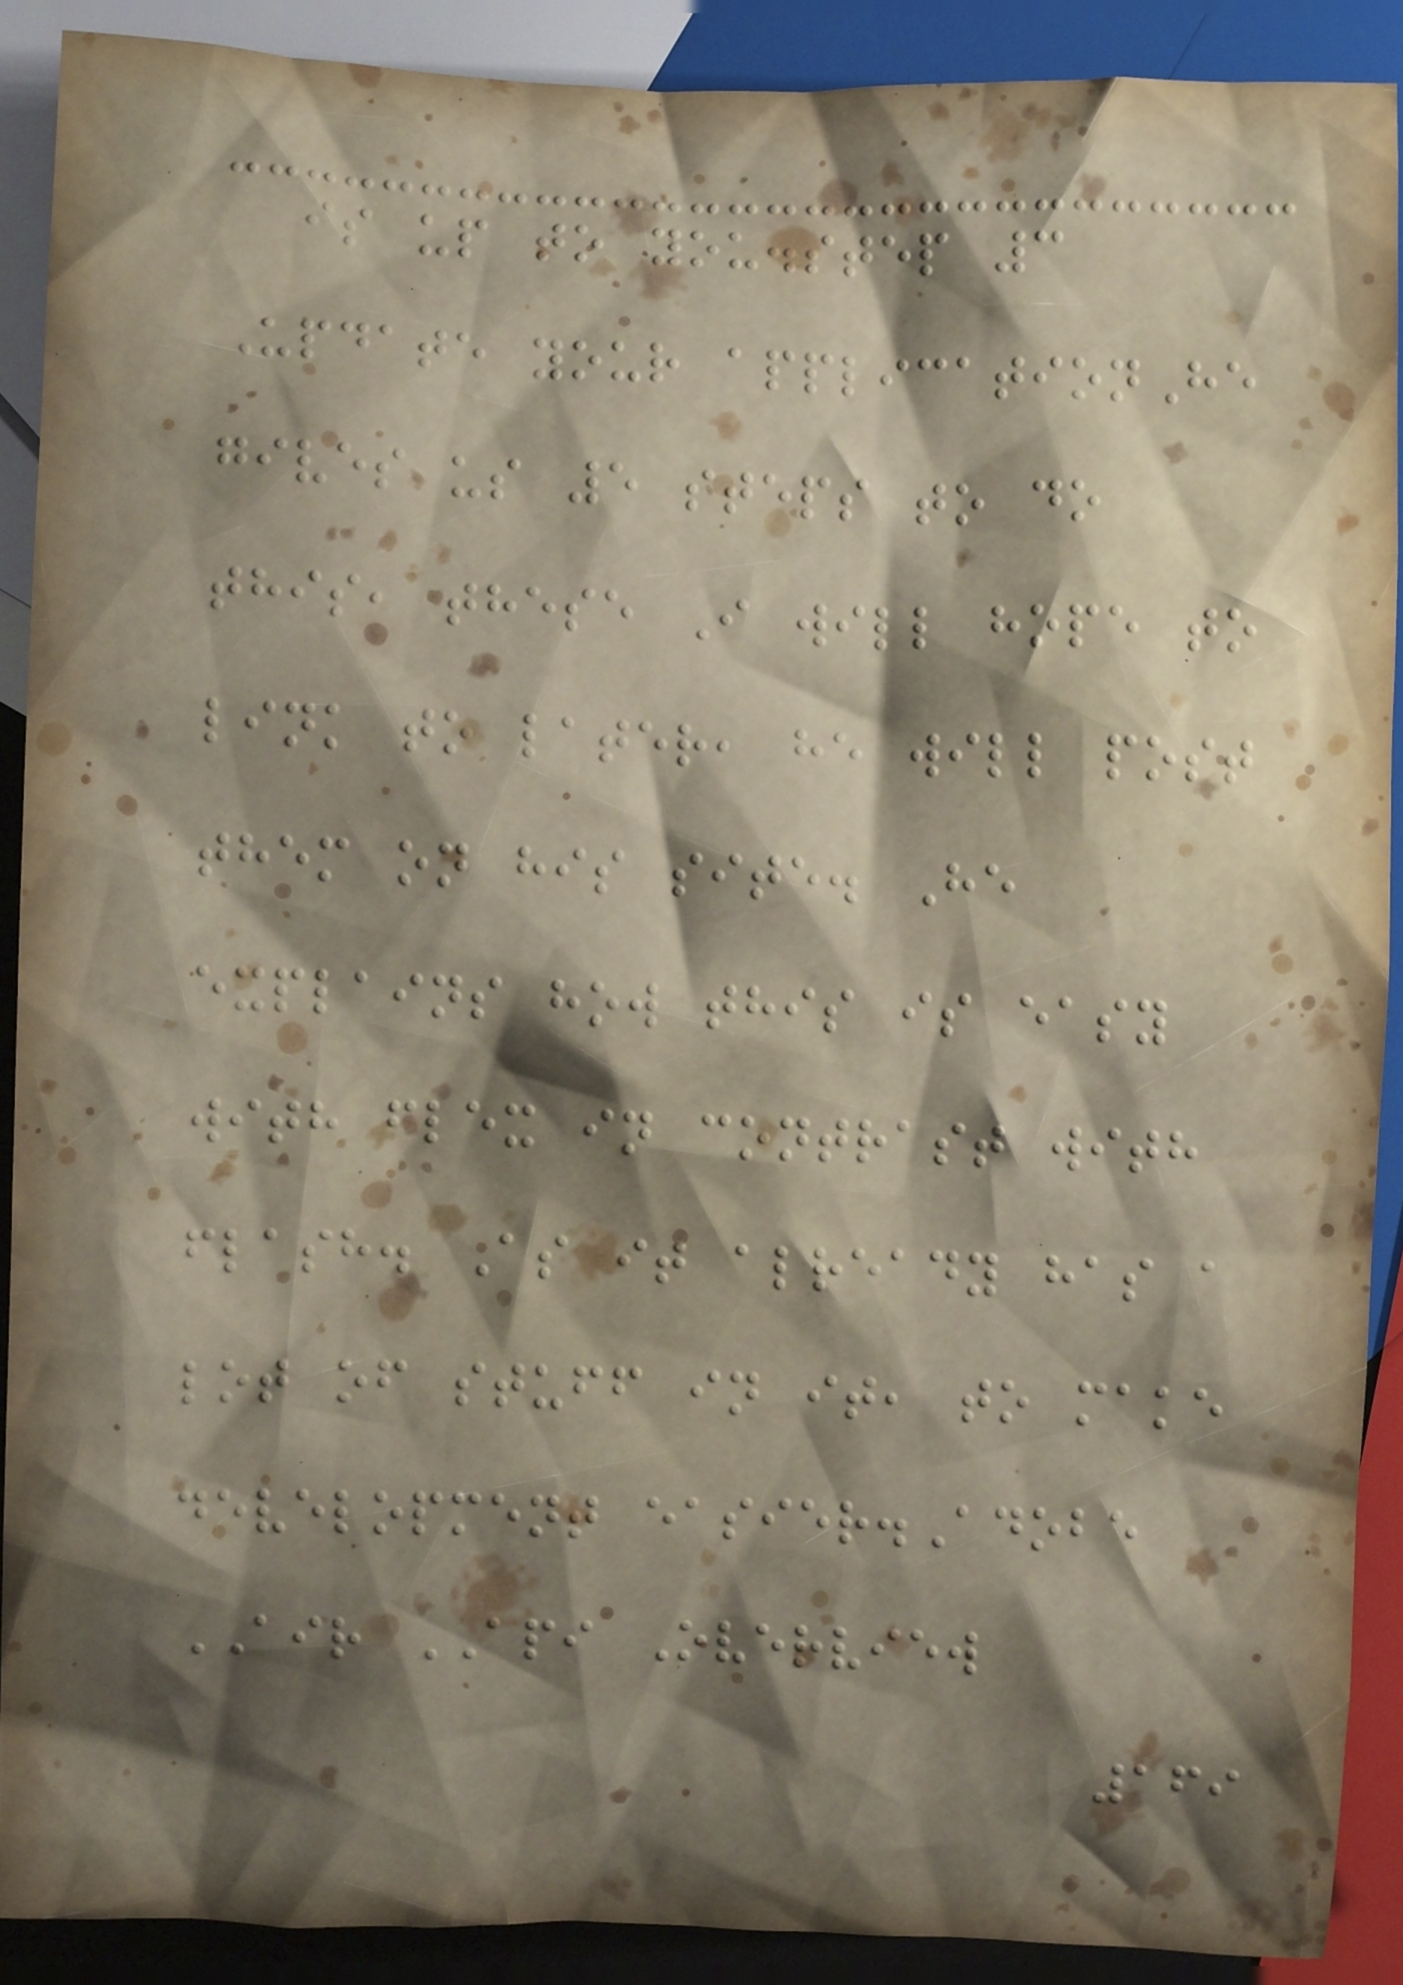is up to you.step 3
Update your applicationHe
gives us 5 steps to do
this, these I will hope to
link to later, he will post
them on his site. He
explains how this is easy
with flex in contrast with
flash. As it already has a
lot of stuff in it, to make
development easier.Adobe
AIR API Overview
169
